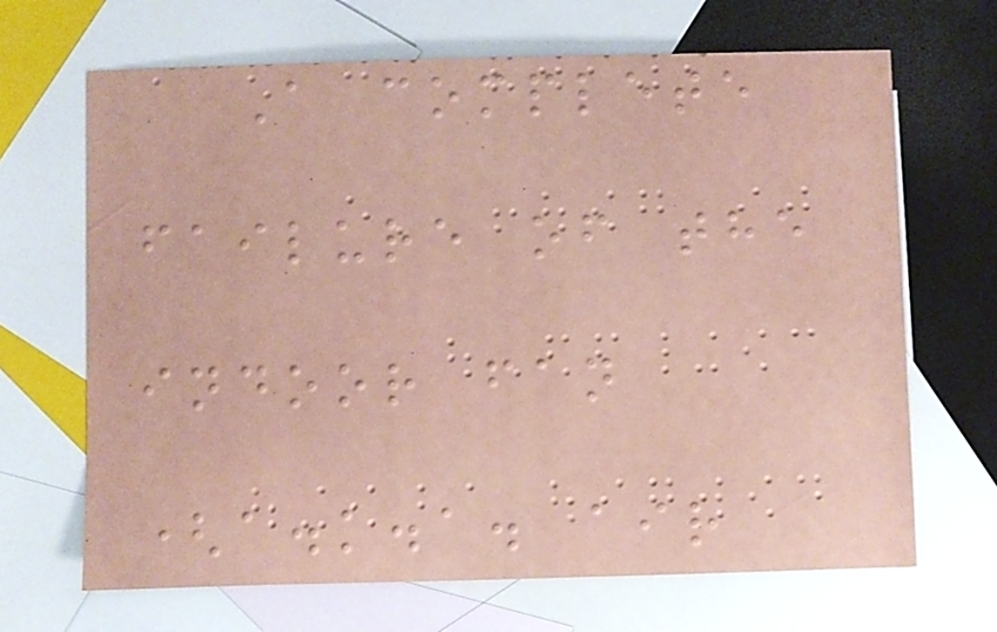A complete
failure of the
indoor fan
(a.k.a. air
